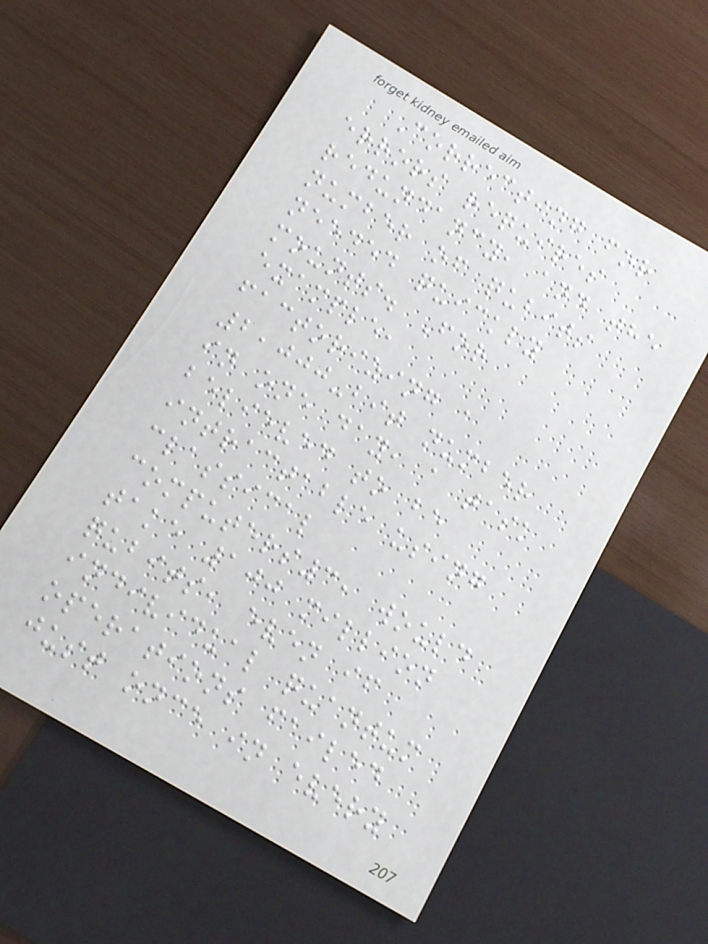Correcting for
errors requires
redundancy, and the
number of qubits
needed quickly
mounts. For
example,
factorizing a
2,000-bit number
in one day, a task
believed to be
intractable using
classical
computers3, would
take 100 million
qubits, even if
individual quantum
operations failed
just once in every
